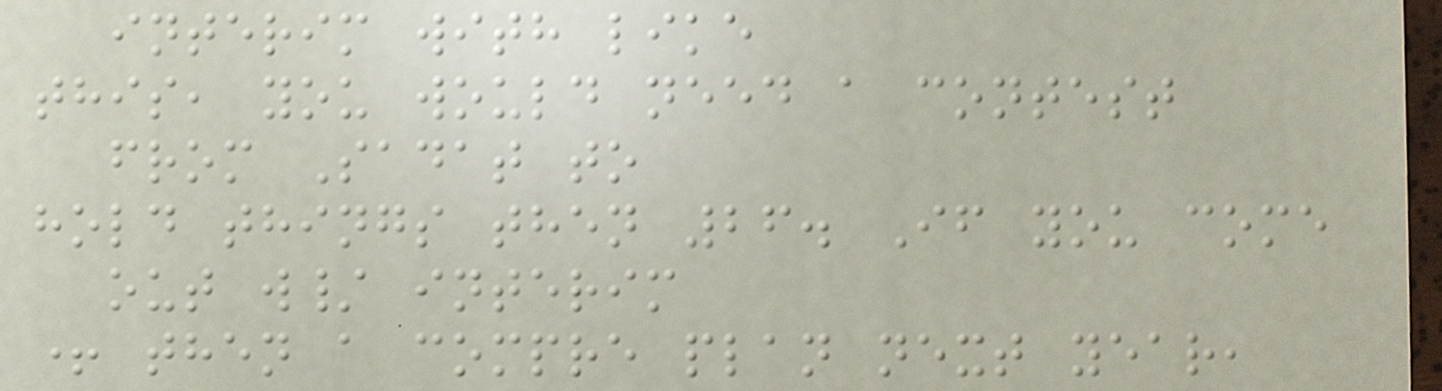interim with like
this, you would need a contest
from Sadat to
hold things then 26. If you come
out w/ interim
+ then a compre plan next year,
